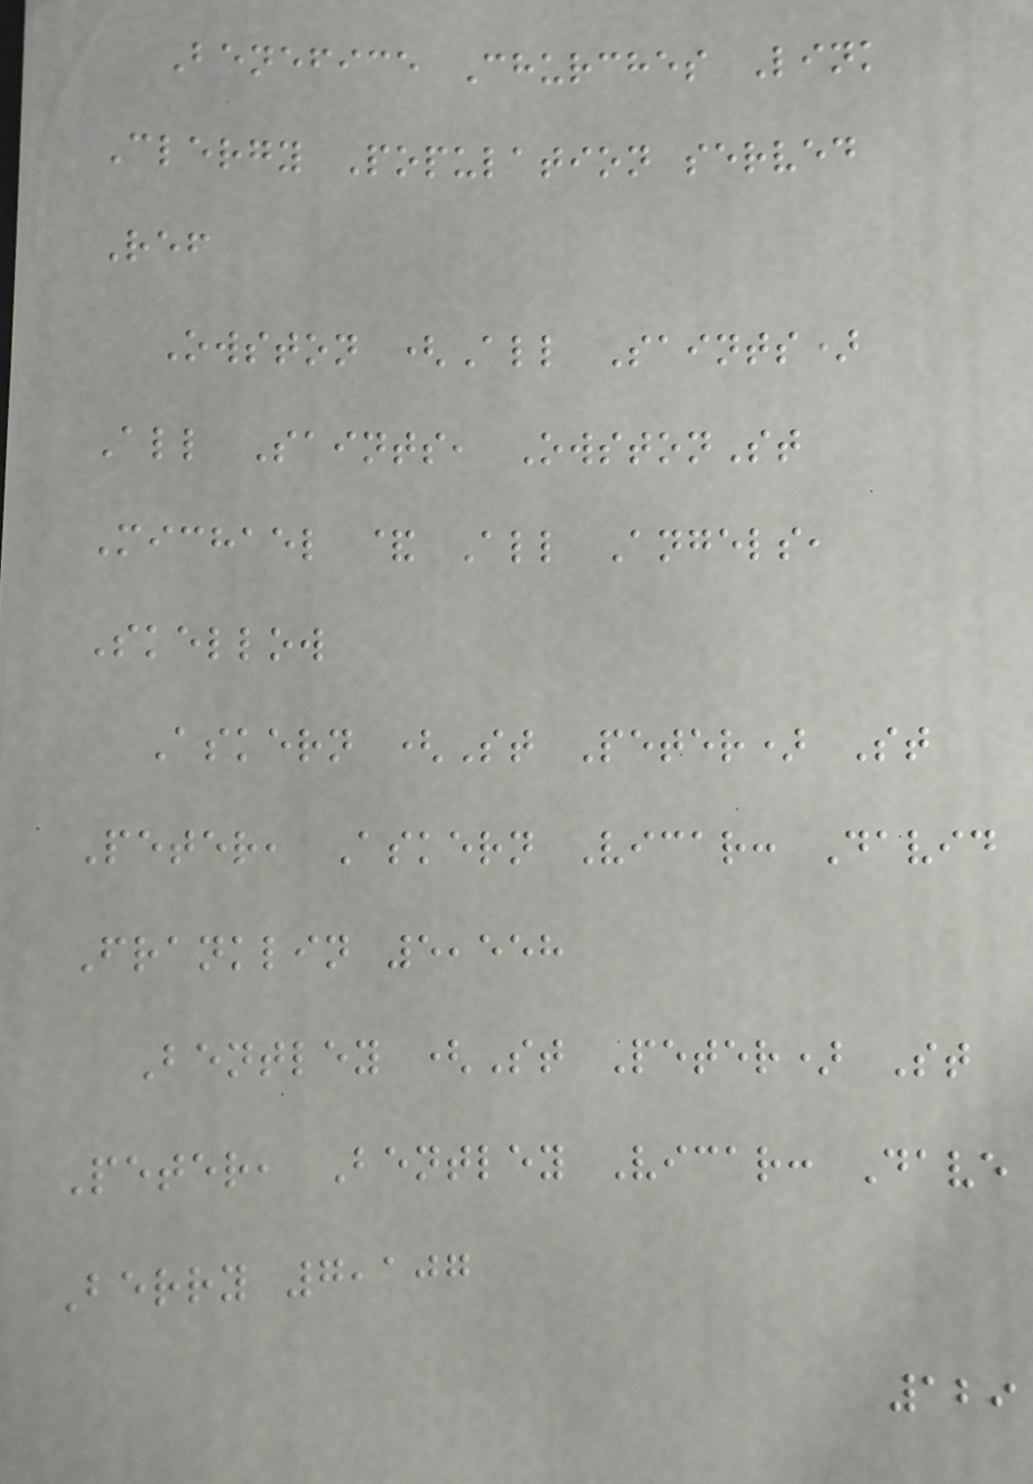Benefice Churches Link
Clergy Population served
Ref
Owston (All Saints)
All Saints, OwstonSt
Michael & All Angels,
Skellow
Askern (St Peter) St
Peter, Askern Vicar: David
Franklin 5,558
Bentley (St Peter) St
Peter, Bentley Vicar: Dave
Berry 7,107
129
